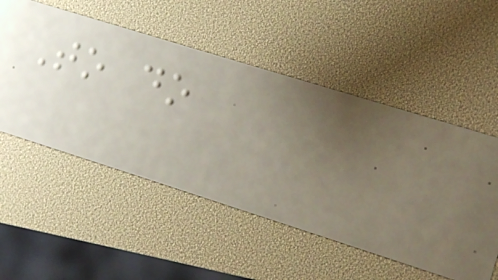To do
